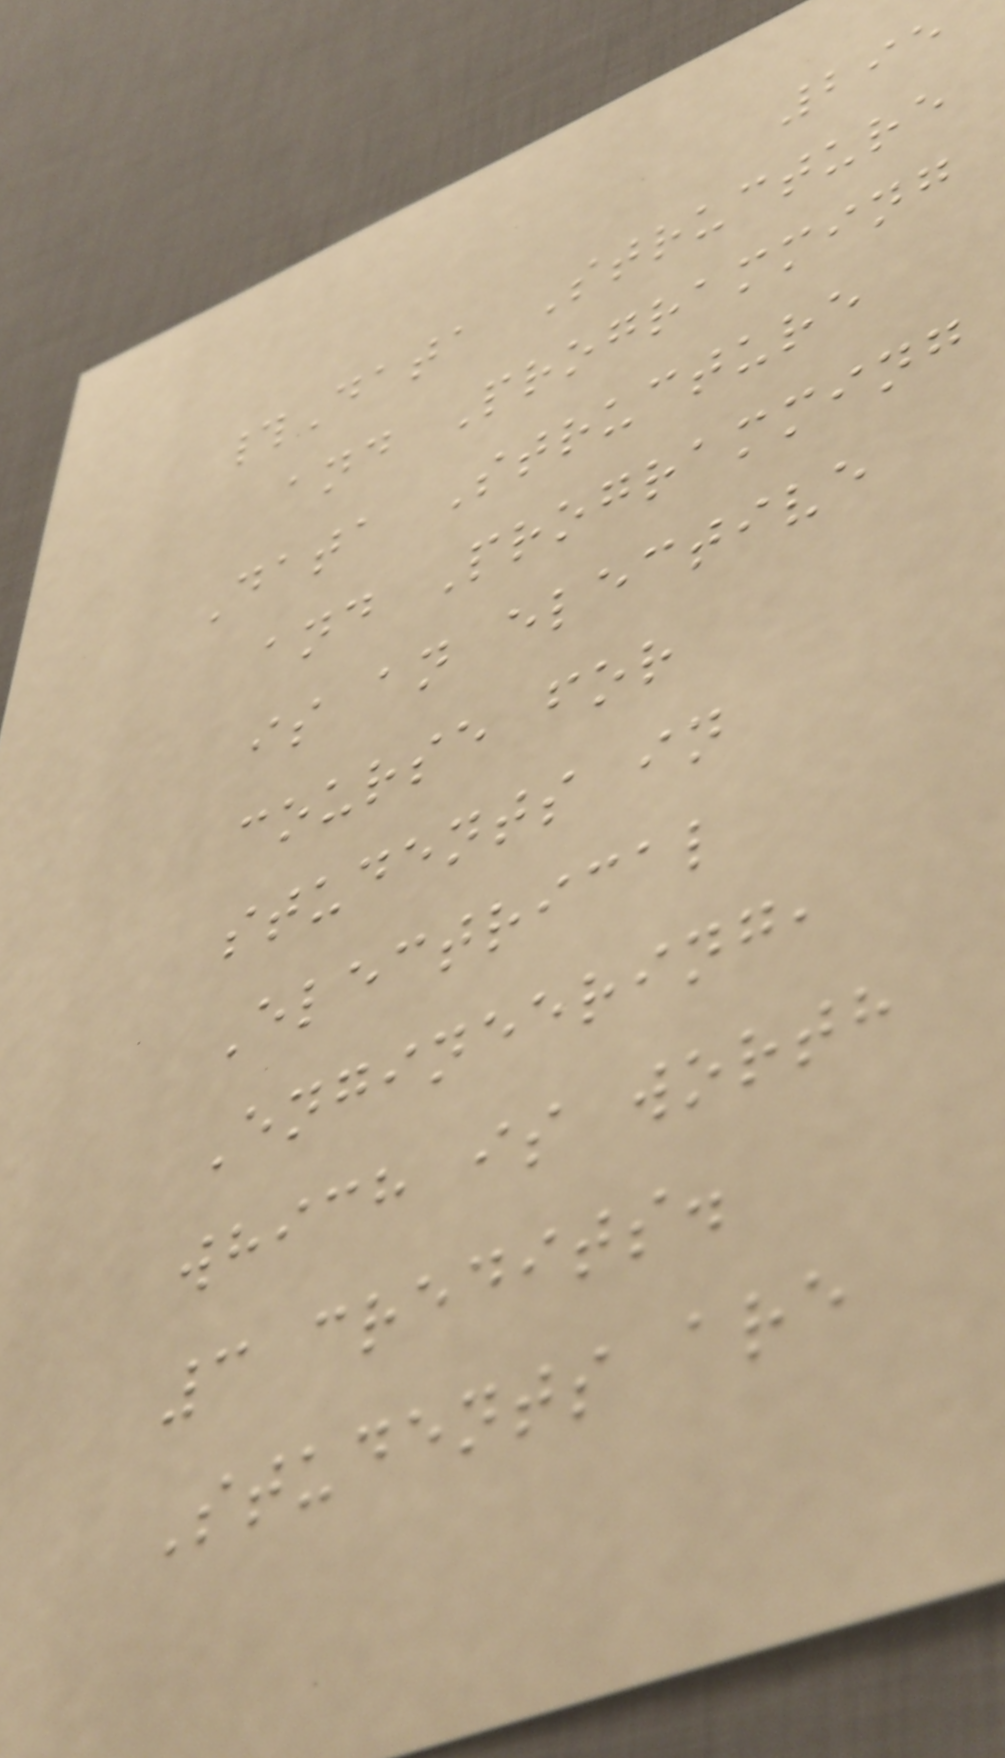295
#Data Structure
and Programming
Data Structure
and Programming
is an elective
course for
students in
Electrical
Engineering,
which is worth
3 credits.
Students are
